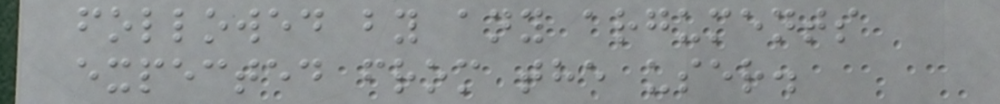followed by any arguments
expected from the user.
